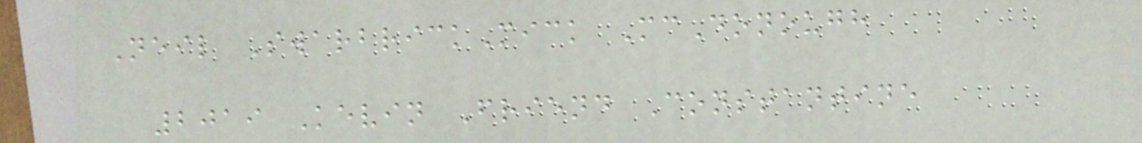Neil SwarbrickMick McDonough
2019 Kevin Friend Constantine
